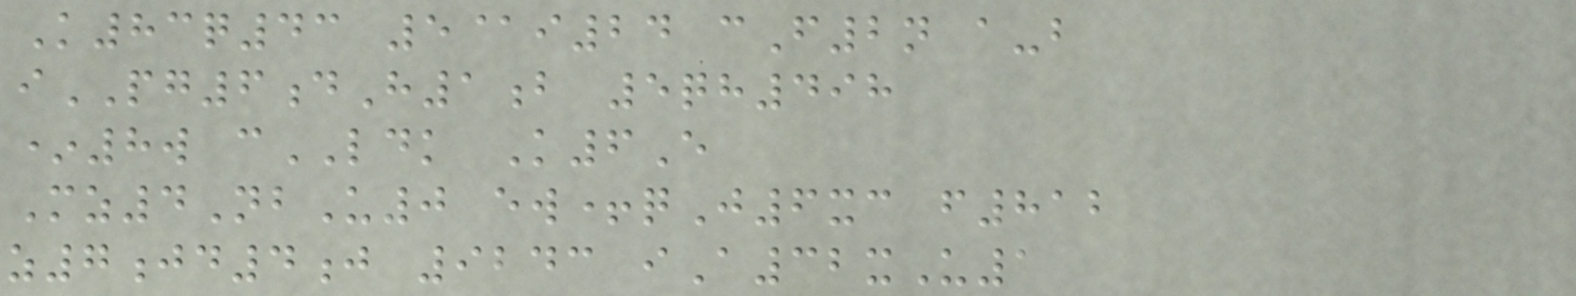K83q43 5@i24 cF2n a-b
iPG6dH1b 5qh498
*8w cLDK K6E
Mz4NbU0 ew+qJ6xc f812
z7jd4j 9243 iA32xU1
